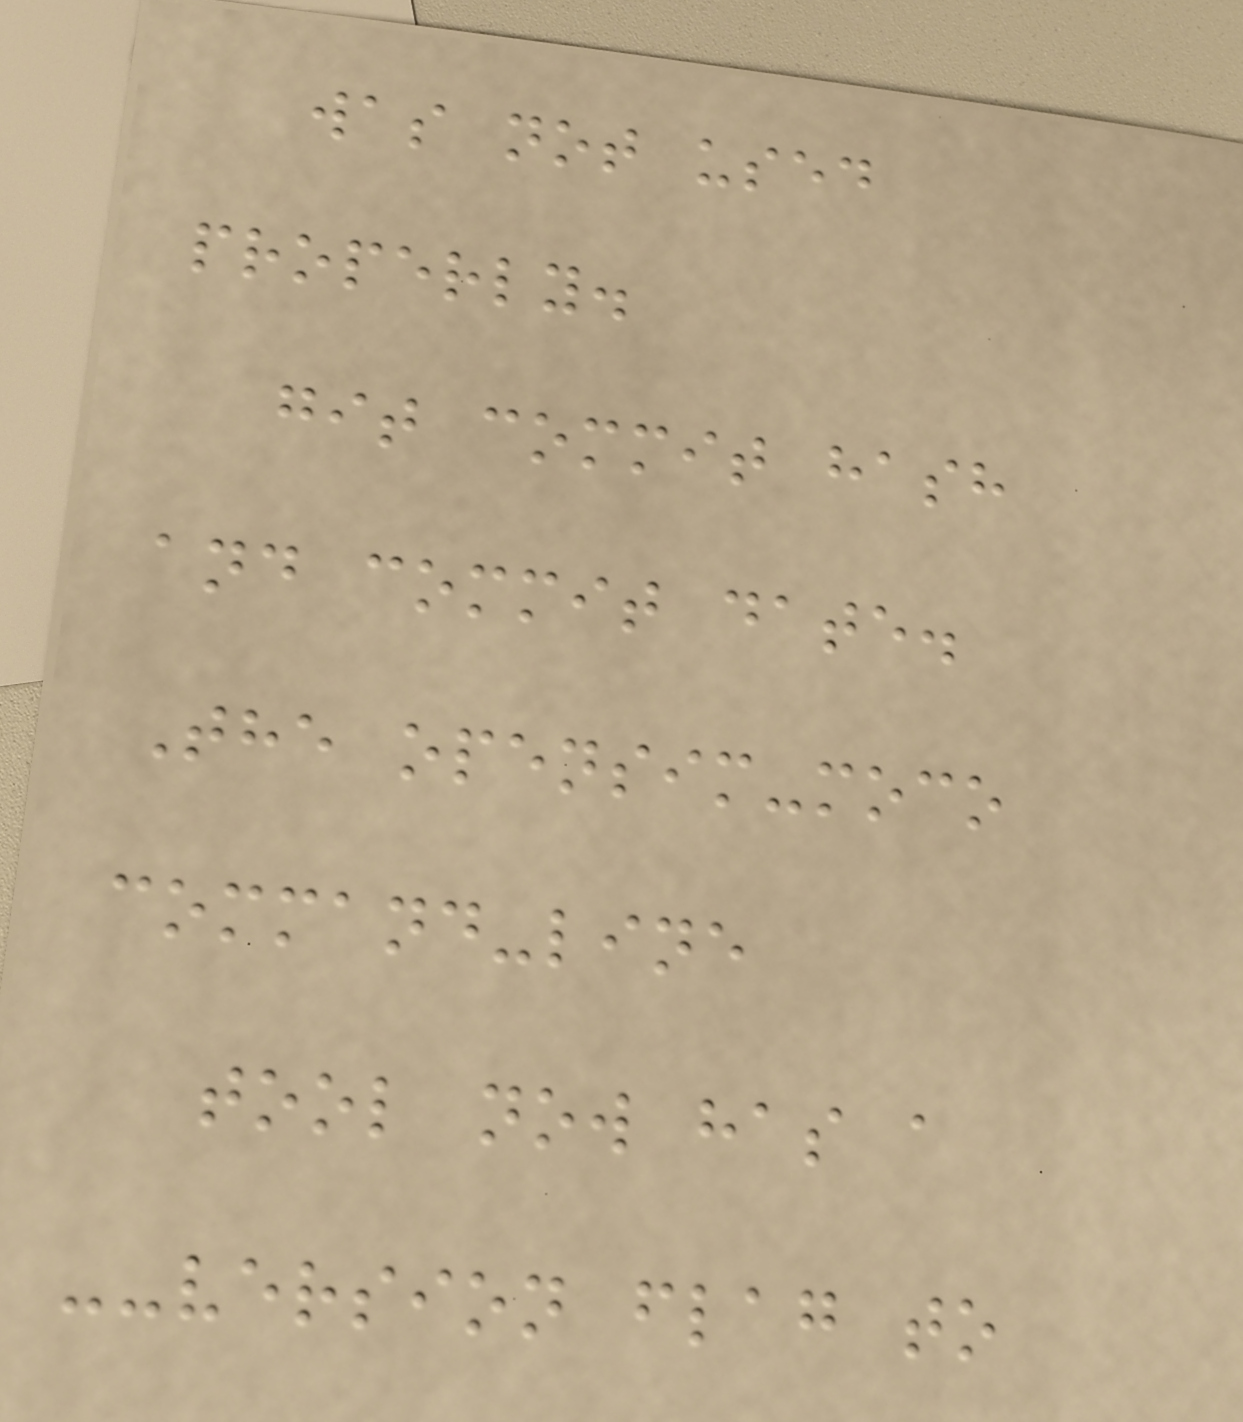was not used
properly.
git commit hash
and commit date.
The opensim-moco
command-line
tool now has a
--version flag to
